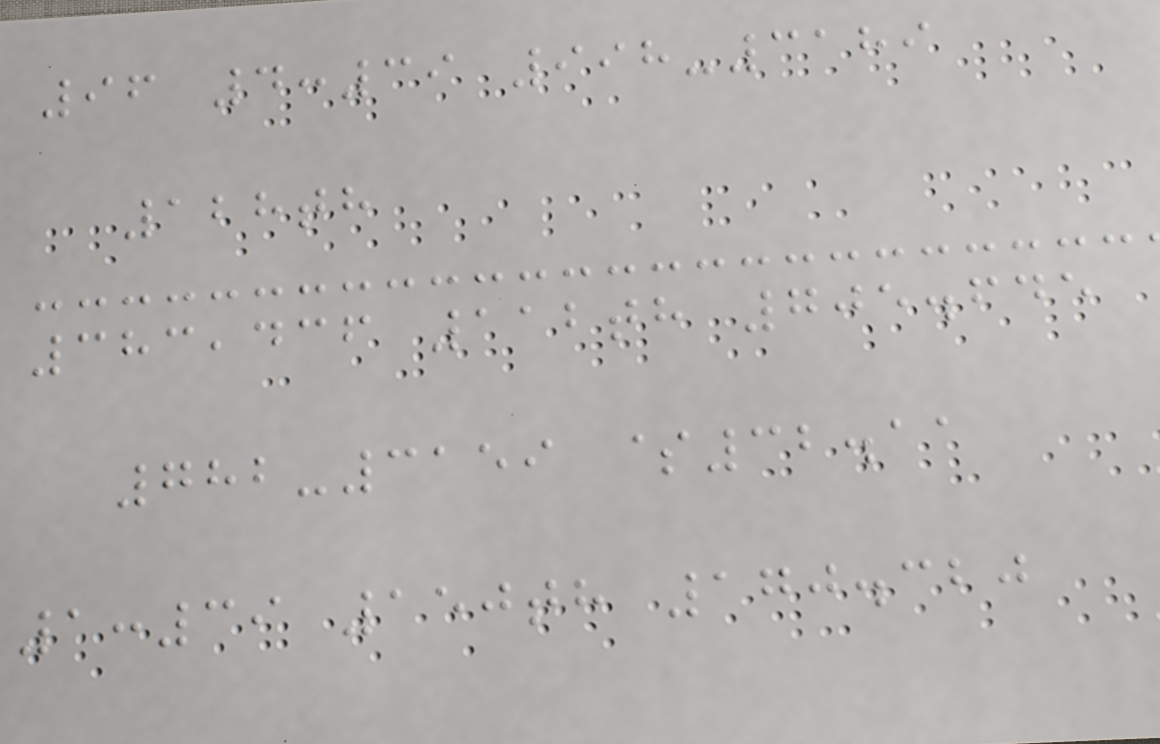96 4:39 998-3189
128th
383,436 112th 705.645
782-3159 $32.11
1:39 150th 170.320
